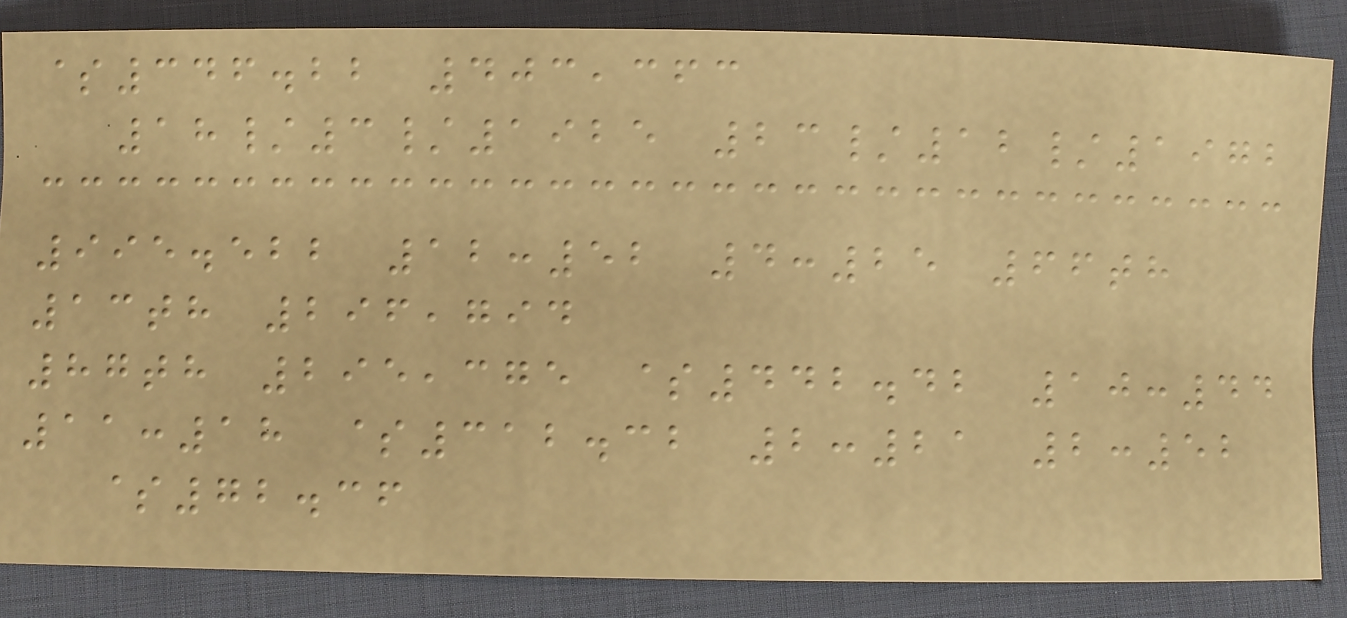$346.22 403,363
18/3/1925 23/12/1972
995.522 12:52 4:25 66th
13th 296,794
87th 295,375 $442.42 10:44
11:18 $312.32 2:21 2:52
$72.36
